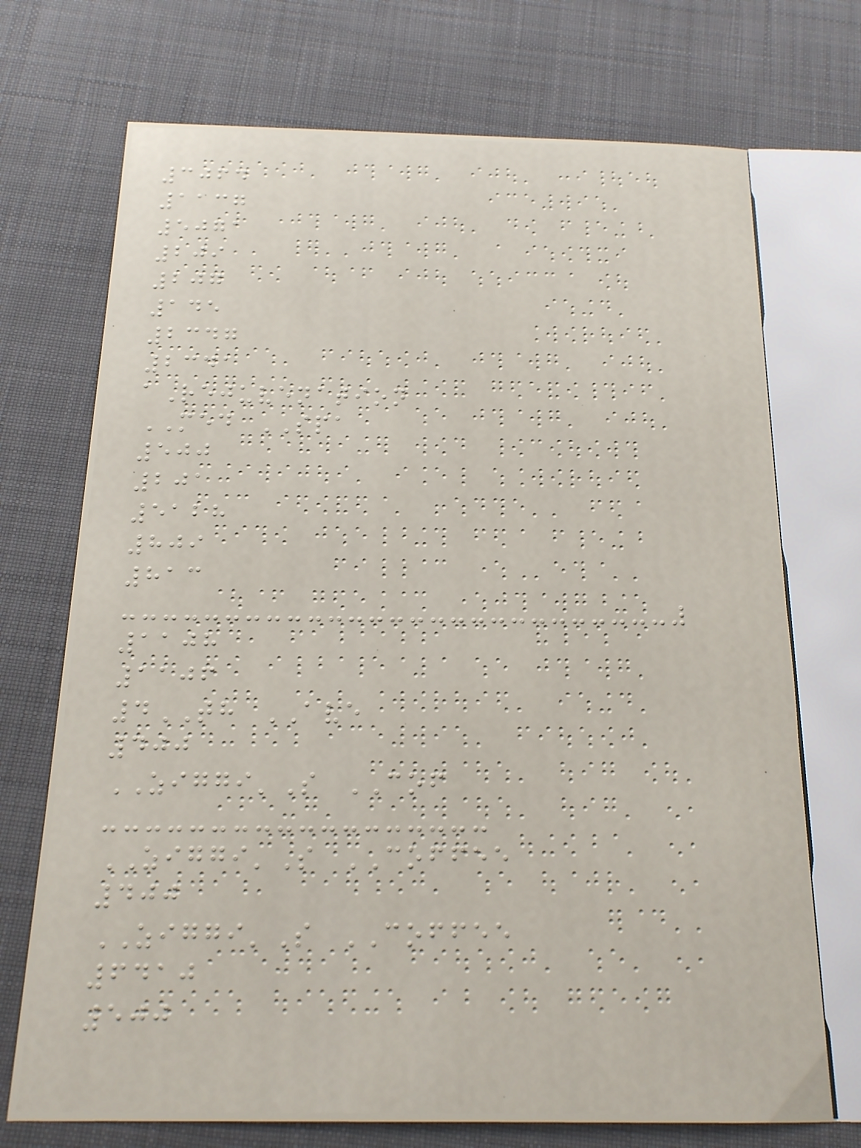3064
1137
5071
209
207
145
2347
2341
aRejuvenation
MED SPA
500
201
5128
809
813
1108
1106
4TH AVE
400
ZIGGI'S COF
ZIGGI'S COFFEE
400
ZIGGI'S COFFEE
6410
500
